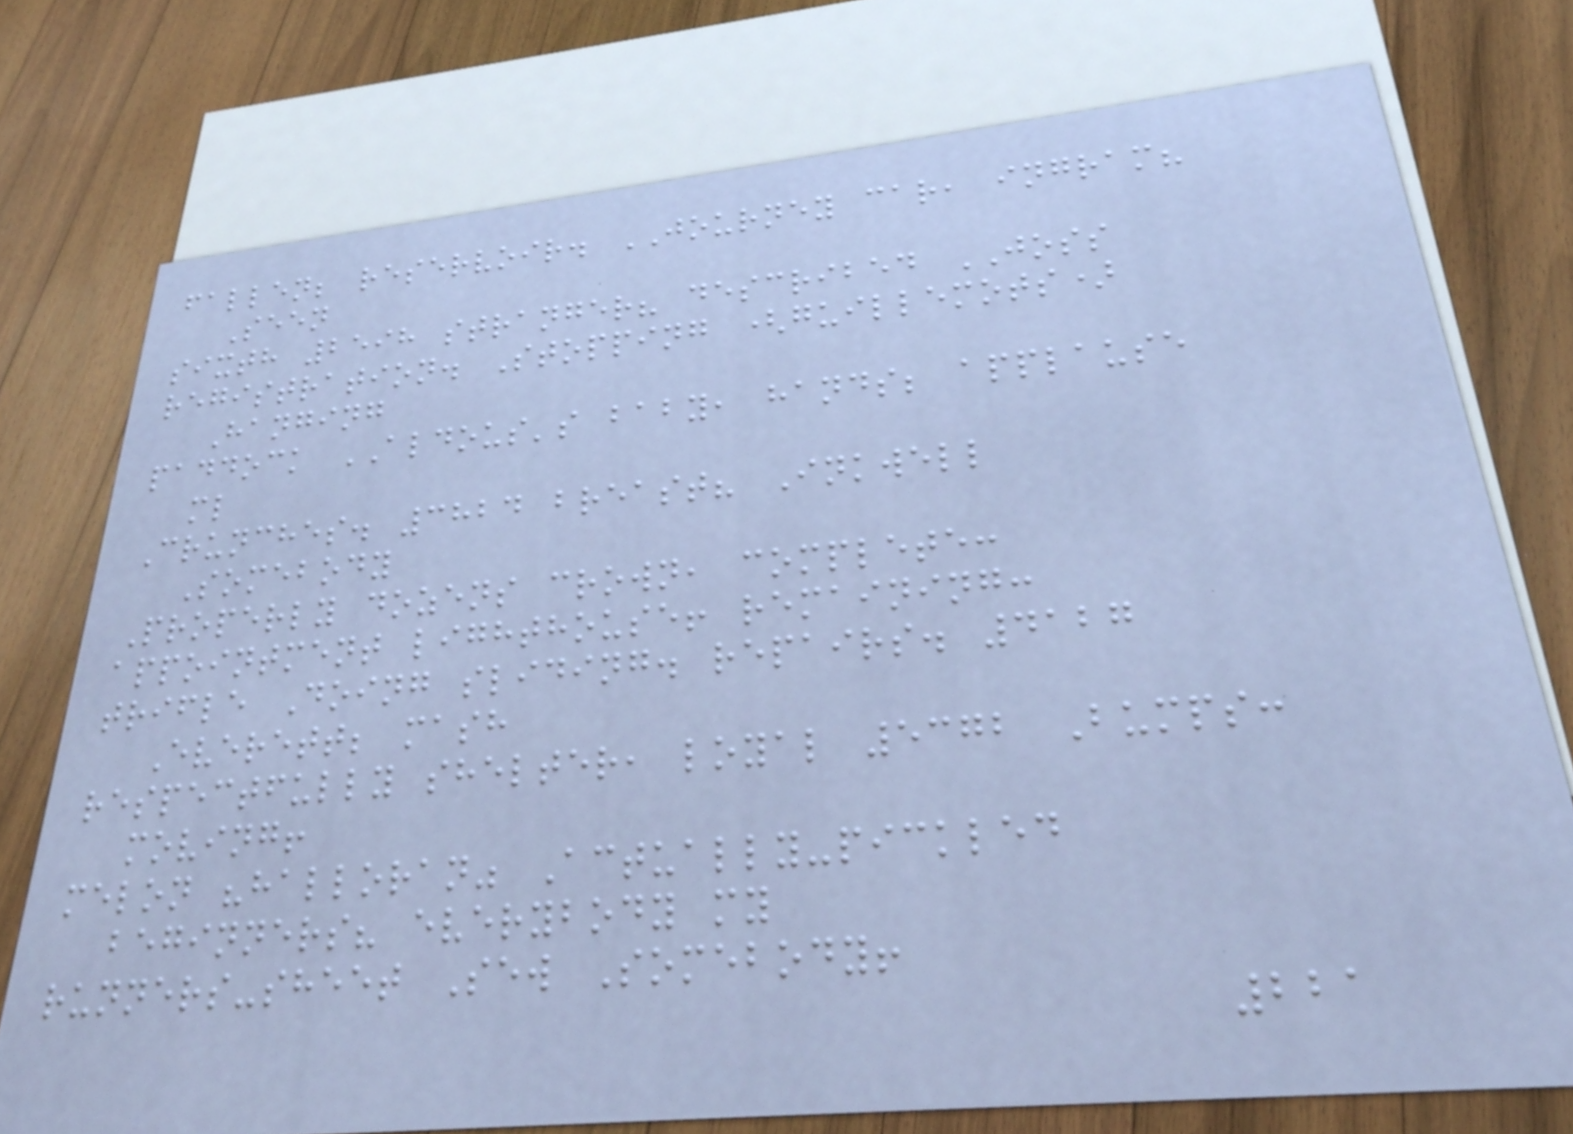fallen; reservoir. JOURNEY car, ingram?
Seen
sixth 2598 stranger? described JOSS
registration. Stopping (guillemots)
Hanging
paddock ALDOUS's baby, hands; applause
ml
Crunches. 3824 breast? Inkwell
Somebody
Properly dozens crown, complete:
appointment lighthouse! remaining:
trifle Doing sliding. repairs. 4127
Everett; mash
respectfully shelter, loyal 5372 Bumps:
moving!
melon "halloran" Actually-pickled
beginners? everybody my
runners-sheet Sew Somebody!
221
